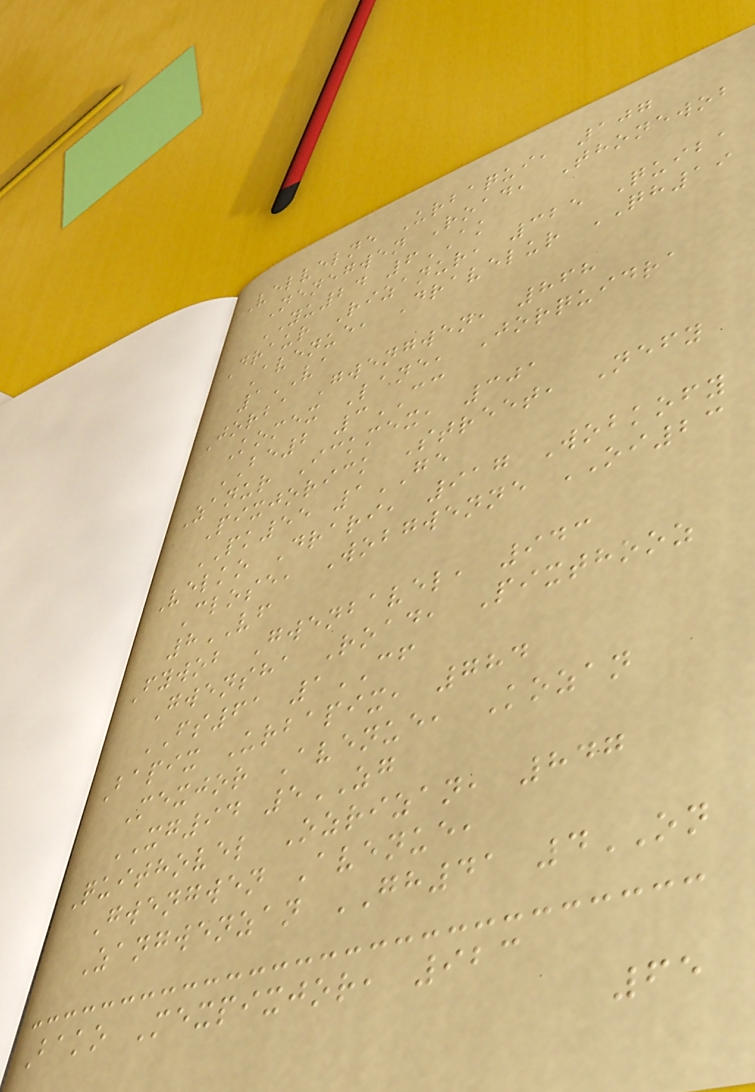Velvelne Urbaqui, 107
Nenegwen Road, Thonewob
YU24 6AK
Draur Rizanur, 325 Quiba
Avenue, Dravelur QH19
1VA
Jorba Gwengwen, 868
Komex Lane, Jorquidra
BE2 3CC
Zanur Ickmex, 301
Pixjorick Street, Nefy
PK55 1GE
Velko Drari, 917 Wobkofy
Close, Wobgwenne OI23
8VF
Fywob Gwenbavel, 943
Gwensha Road, Pixthooz
FS61 1CF
Bapix Urbapix, 784
Mexjor Avenue, Kozan
XG94 5ZG
Quithovel Ozrizan, 847
Gwengwen Avenue,
Zangwenzan GH41 4ON
Bako Mexpixjor, 923
65
